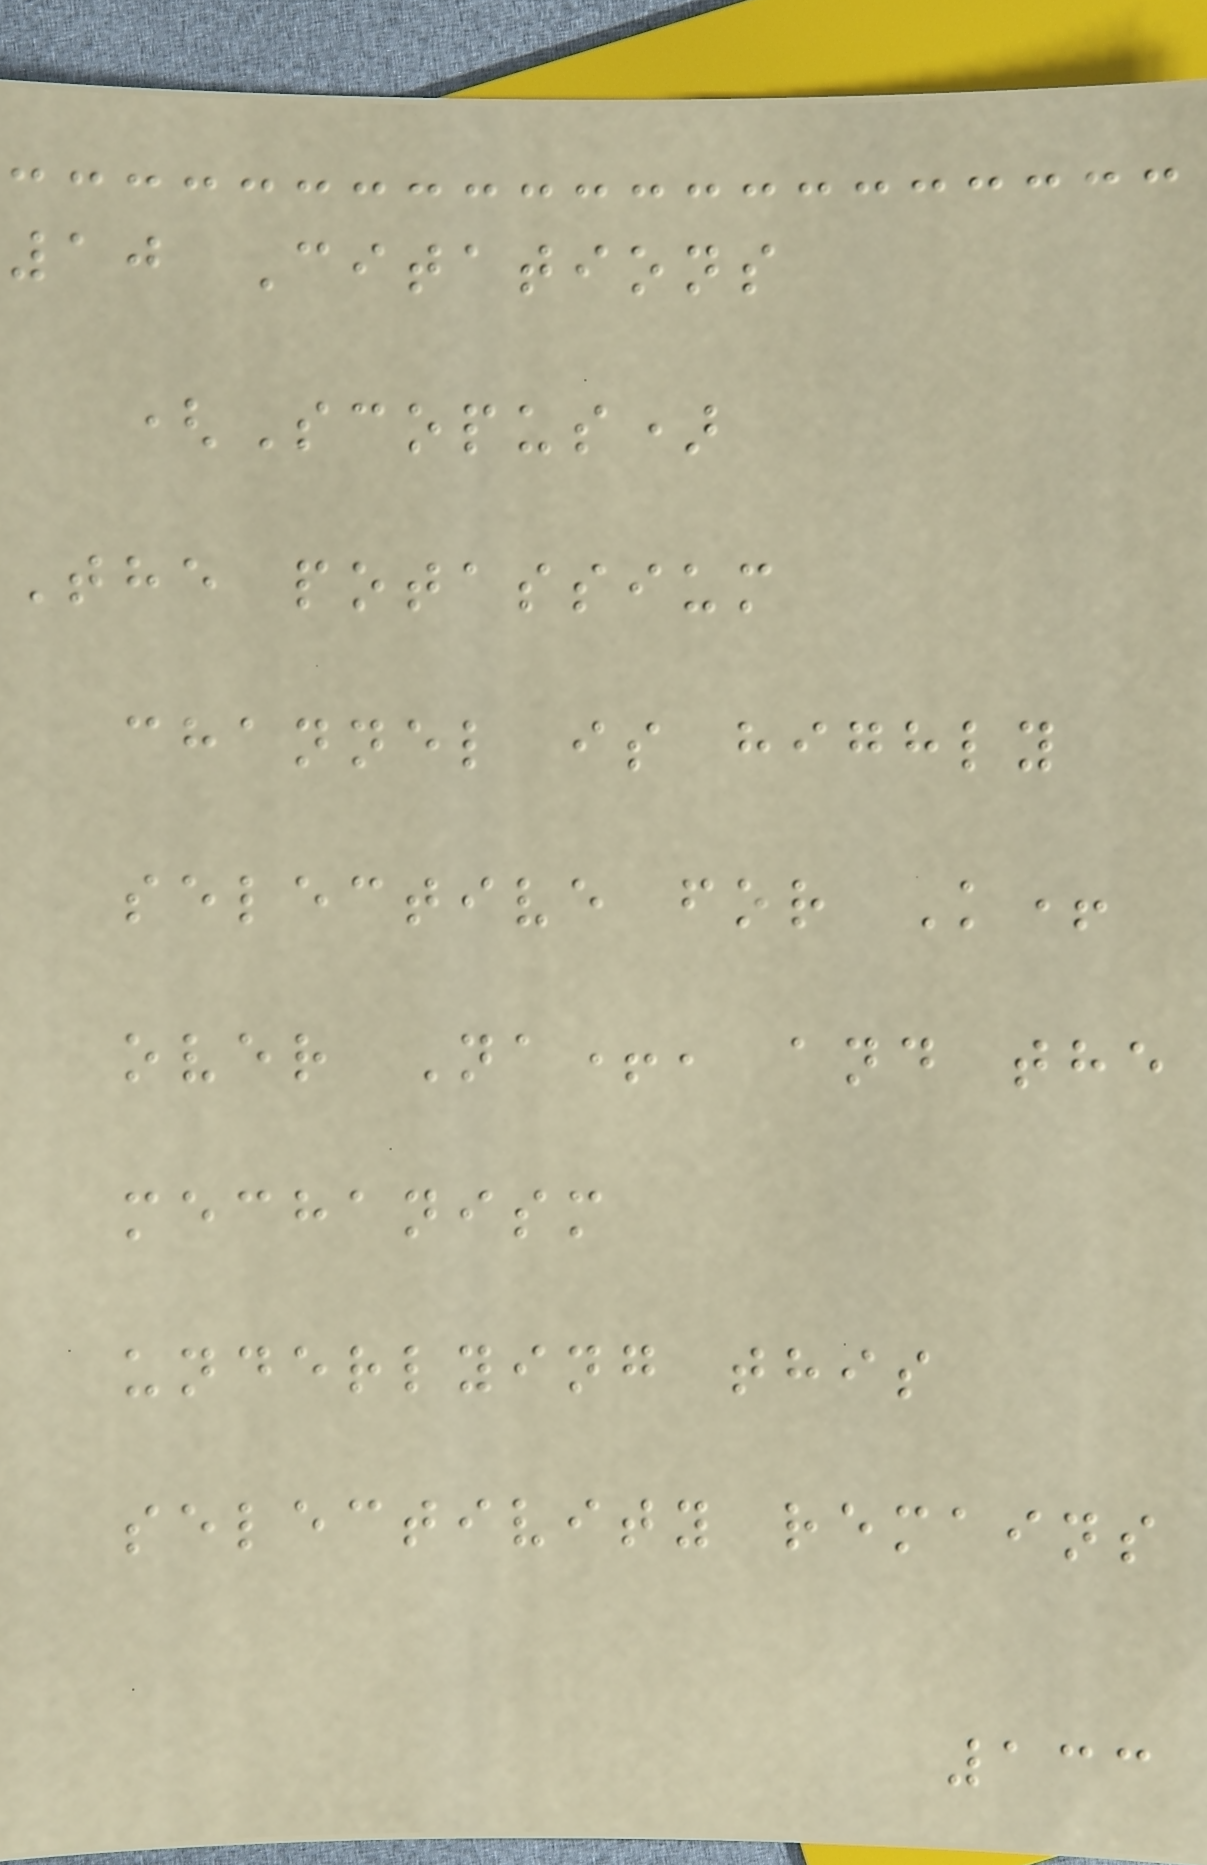10 Citations
(Scopus)
The potassium
channel is highly
selective for K+
over Na+, and the
mechanism
underlying this
selectivity remains
133
